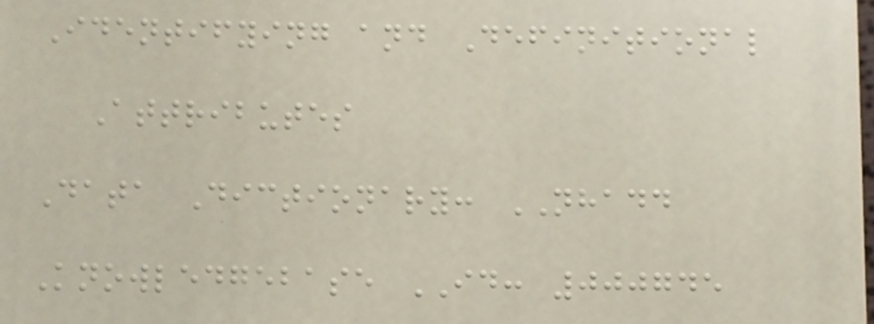Identifying and Definitional
Attributes
Data Dictionary: NHADD
Knowledgebase ID: 000745
